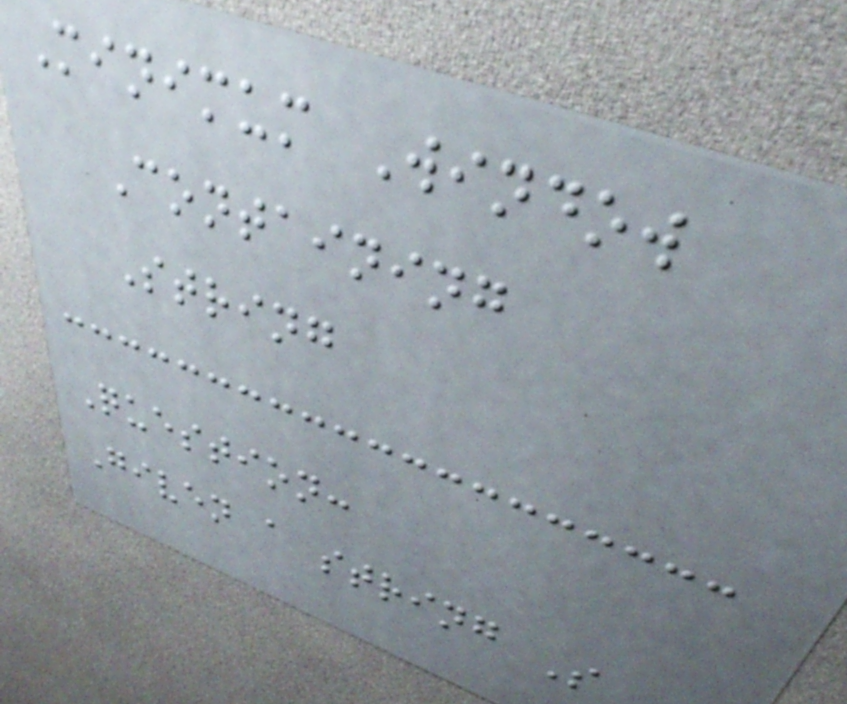Minimum Window
Containing
String
Question:
Given a string S
